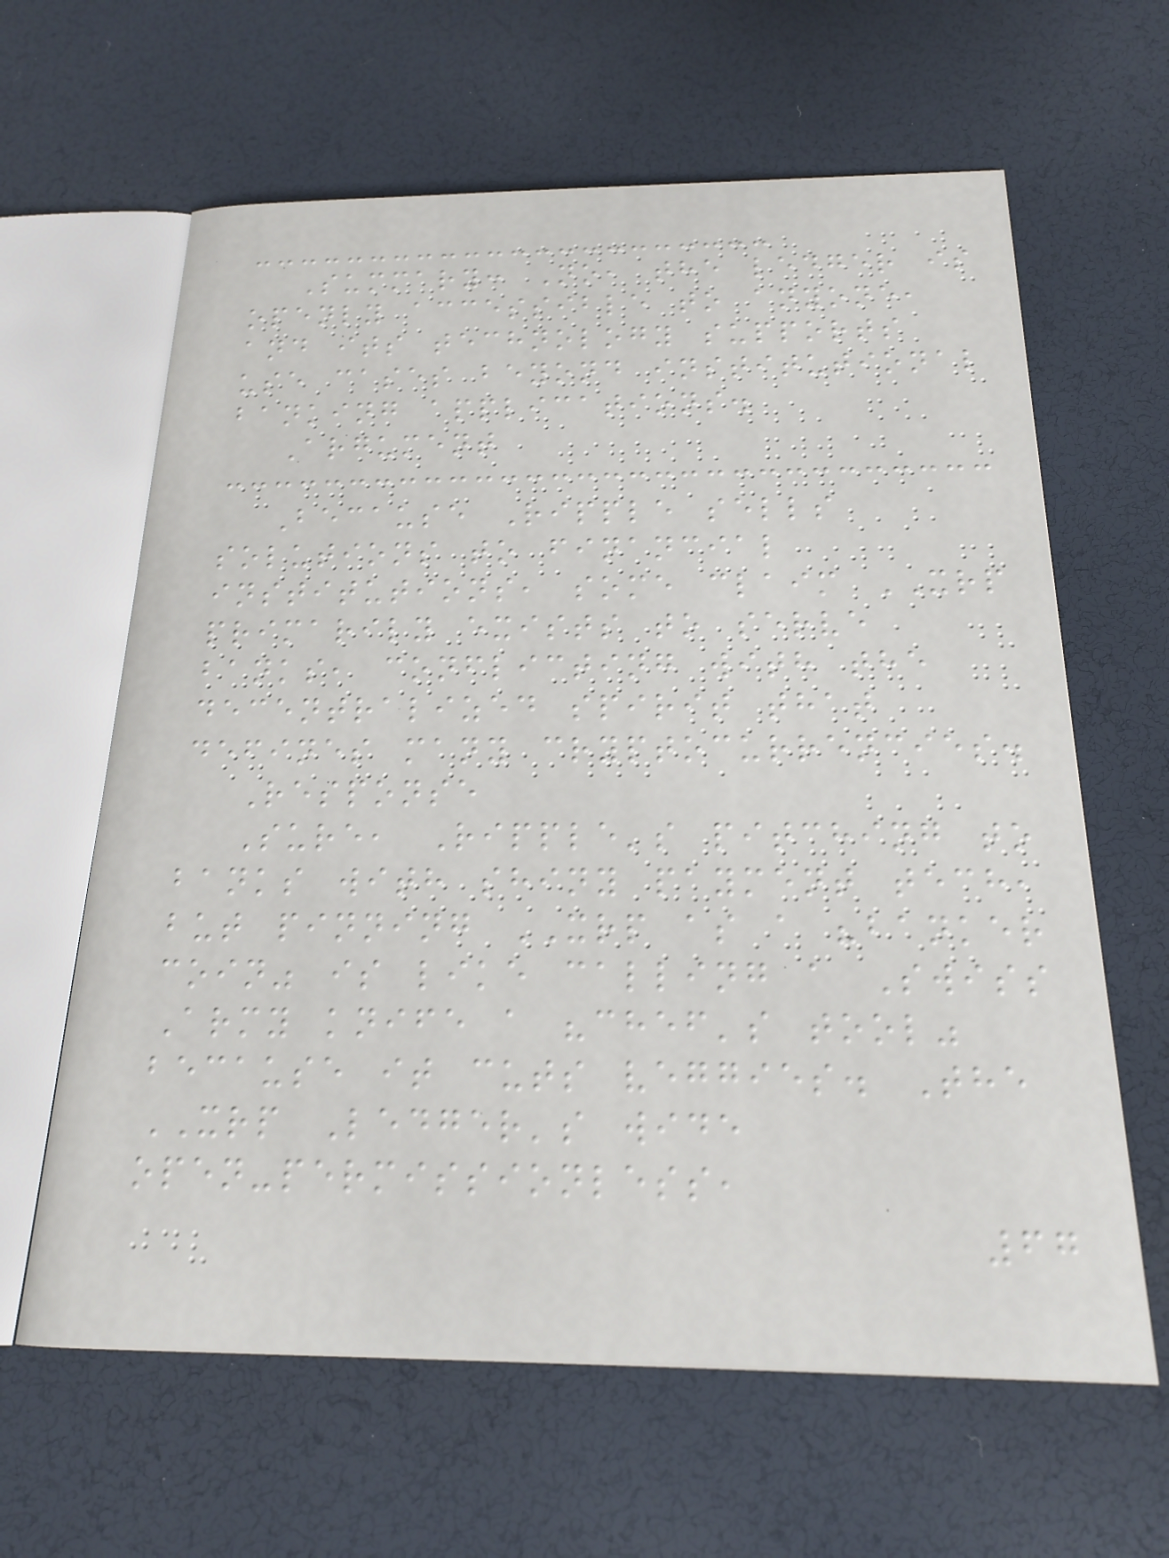Summary: No, the ledger is
openly accessible to anyone,
and its technology supports
use cases beyond institutional
banking applications.
Argument
Because Ripple sells
solutions to financial
institutions, some claim XRP
primarily exists to serve
banks, conflicting with the
decentralized spirit that
defines many cryptocurrencies.
Response
Sure, Ripple's pitching to
banks with shiny payment tech,
but pinning XRP as a "banker
coin" is like calling a Swiss
Army knife a "chef's tool"
because it cuts veggies. The
XRP Ledger's wide
open-permissionless,
67
